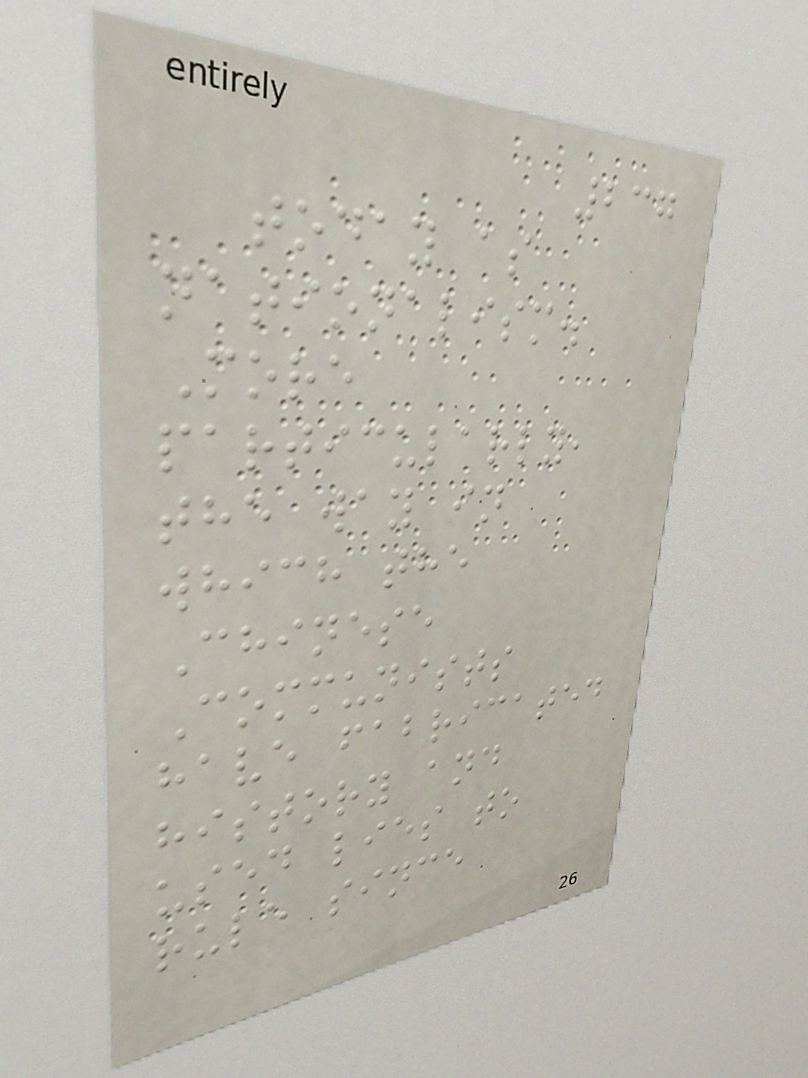237
today as
nationalism.
More
particularly,
the way in
which the
Chinese
Communists
have fabricated
history and
used lies to
rule since
